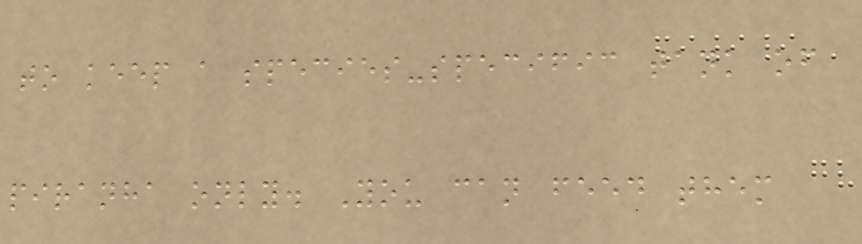to keep a species-specific tank of
piranha only. You can feed them
